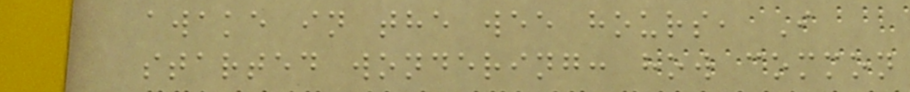awake in the wee hours, I
started wondering: how common
